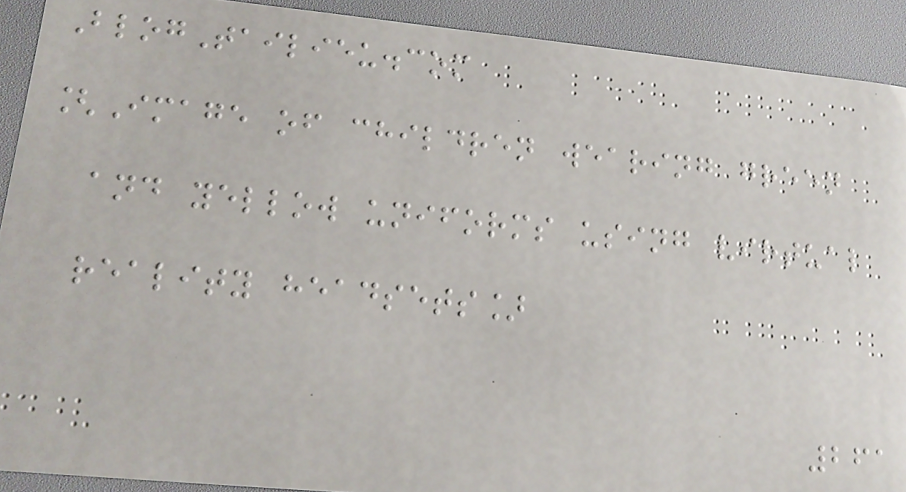BlogTailieu.com
[Image of children wearing green
and yellow uniforms using virtual
reality headsets]
261
